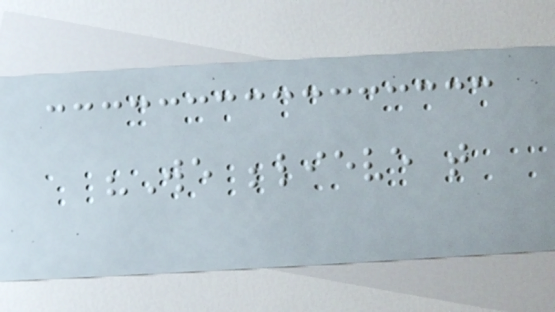"We believe that
